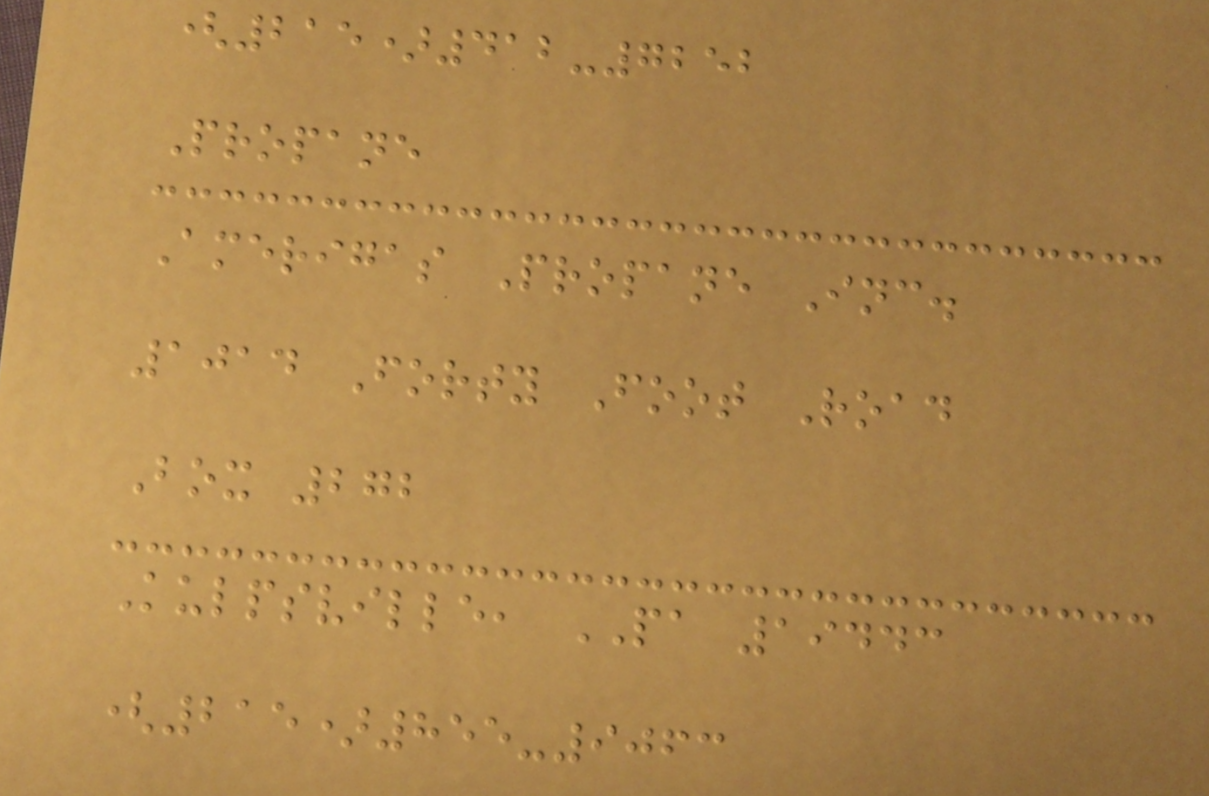(215)412-7252
Propane
Amerigas Propane Inc.
1014 Forty Foot Road
Box 272
Kulpsville, PA 19443
(215)855-9063
